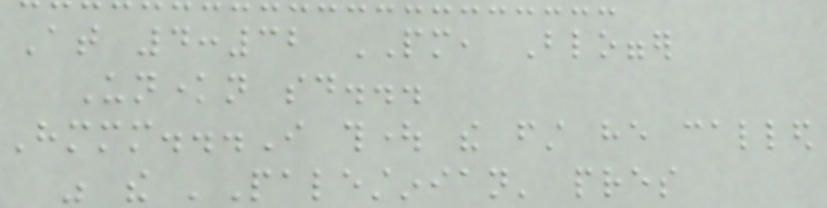At 4:32 PM, Blogger
Unknown said...
Hmmm...I thought the first he called
was the 'Palestinian' pres
